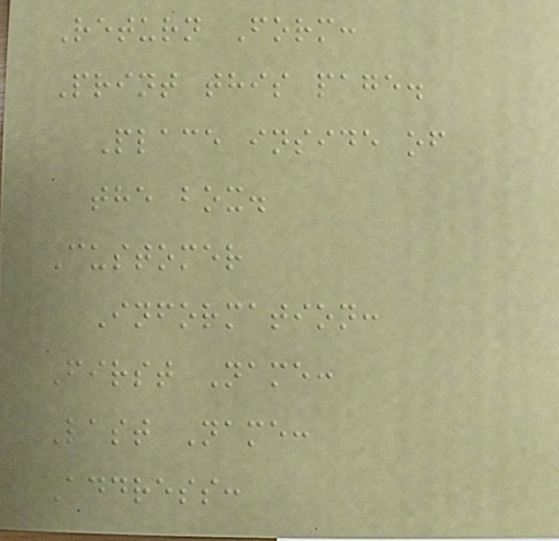Return Form:
Print this page.
Place inside of
the box.
Customer
Information:
First Name:
Last Name:
Address:
